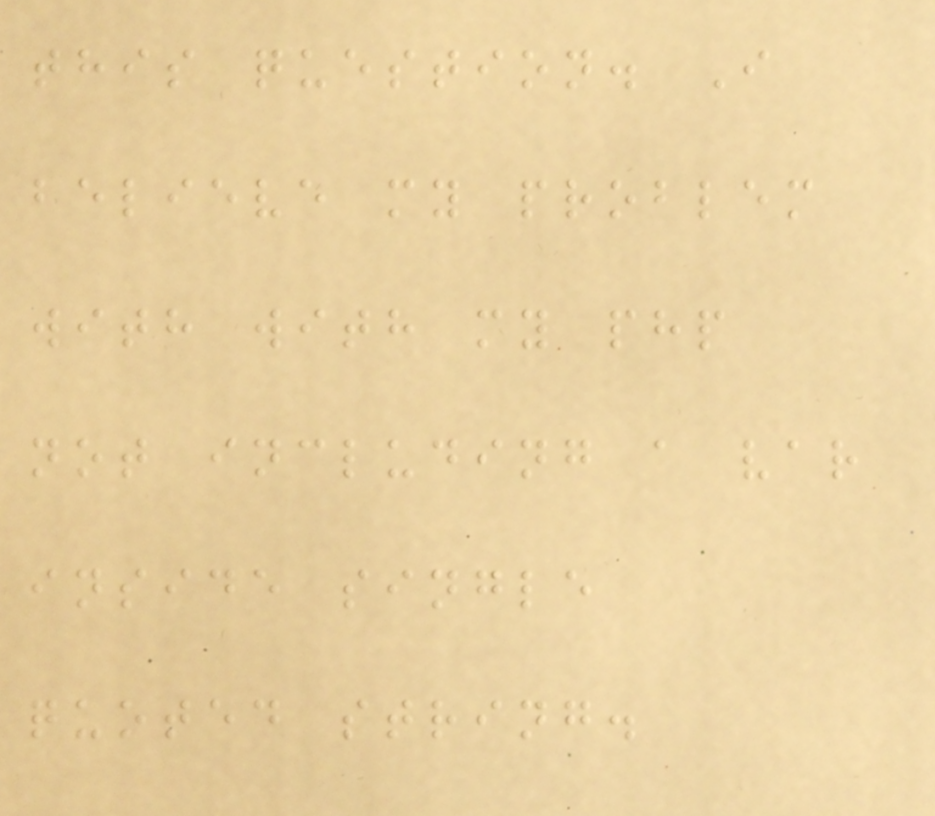this question. I
believe my problem
with with my php
not including a var
inside single
quoted string.
